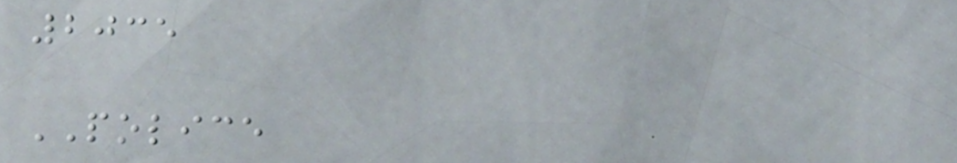2035
POLICE
